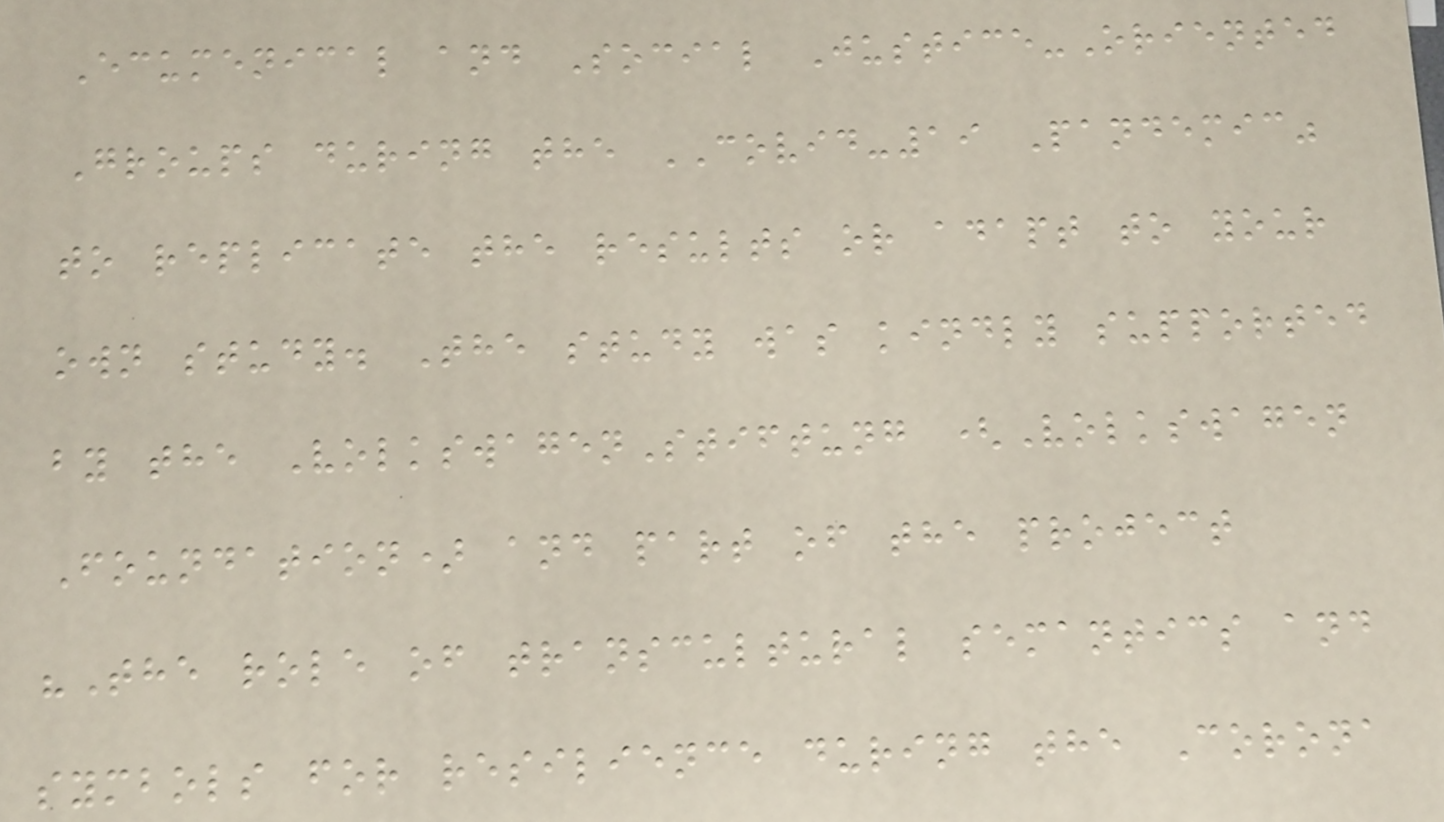Ecumenical and Social Justice-Oriented
Groups during the COVID-19 Pandemic"
to replicate the results or adapt to your
own study. The study was kindly supported
by the VolkswagenStiftung (Volkswagen
Foundation) and part of the project
"The role of transcultural semantics and
symbols for resilience during the Corona
